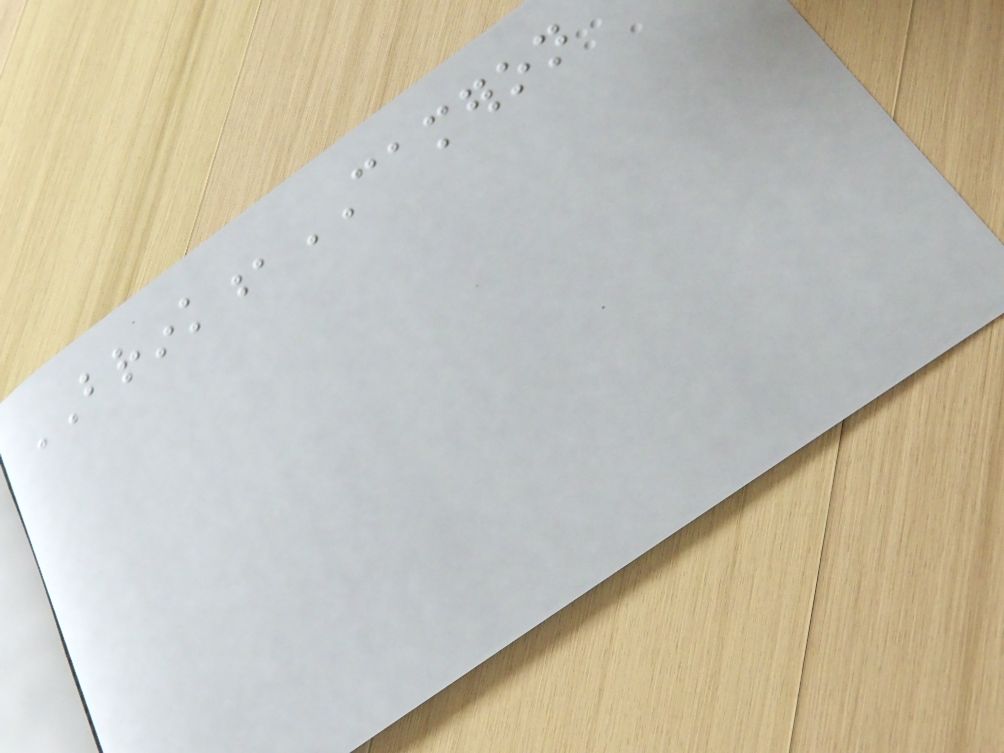BRINK,CAMERON
